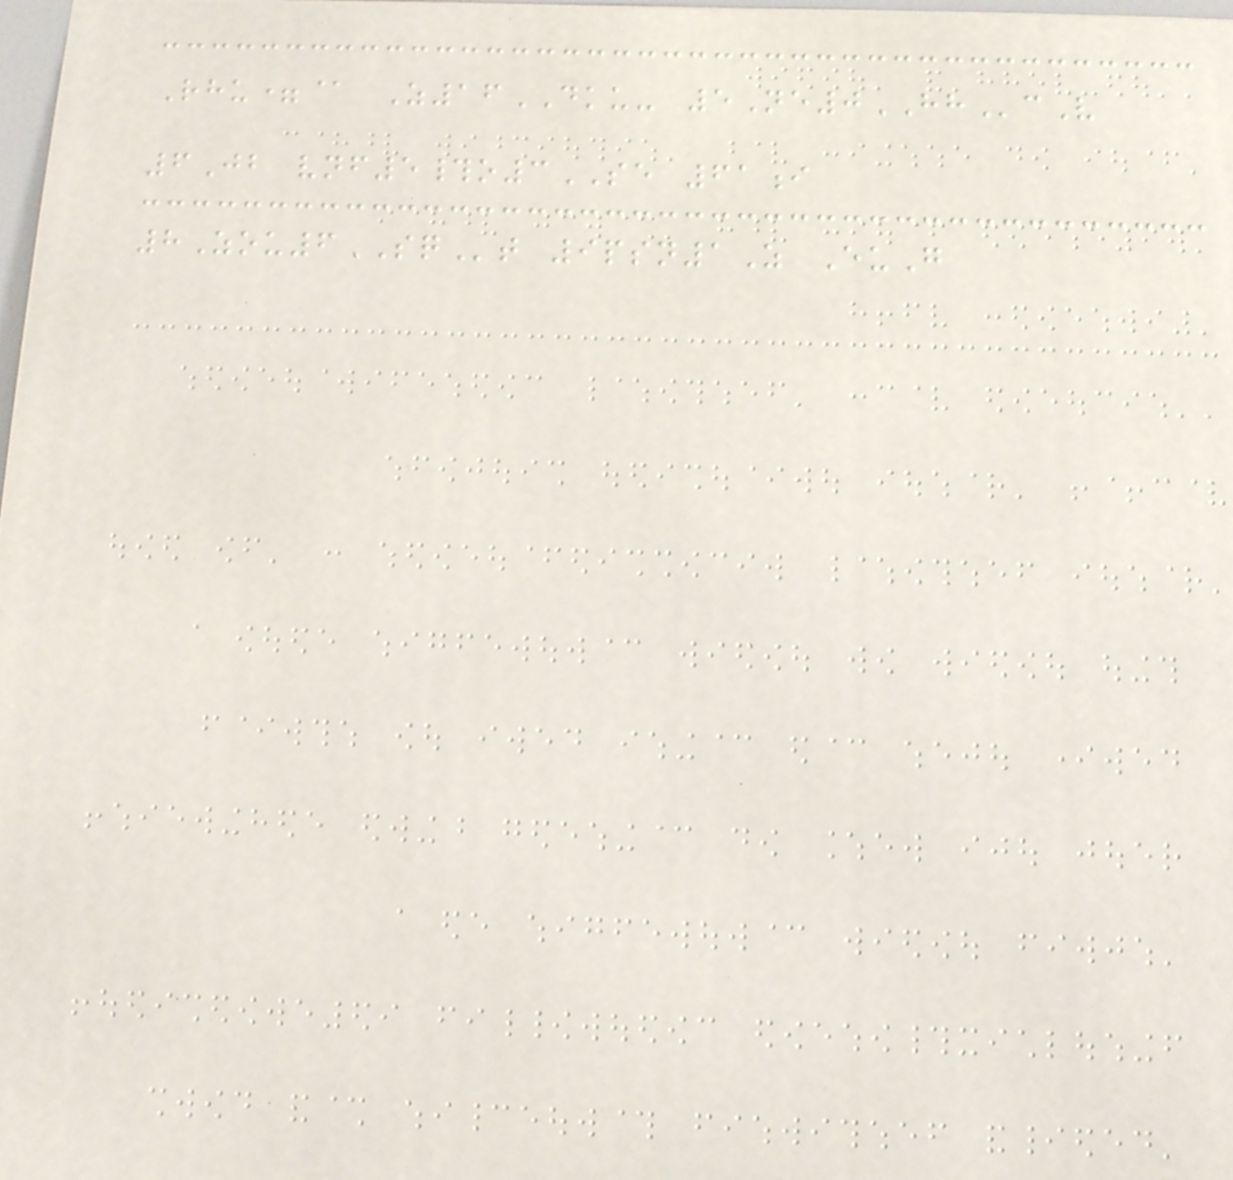Rhu=@ Z16DKU- 5Ne0HHcV
6Jb vnf5#o3SE 61i
8Zou6SQt 9psn1Z EuG
